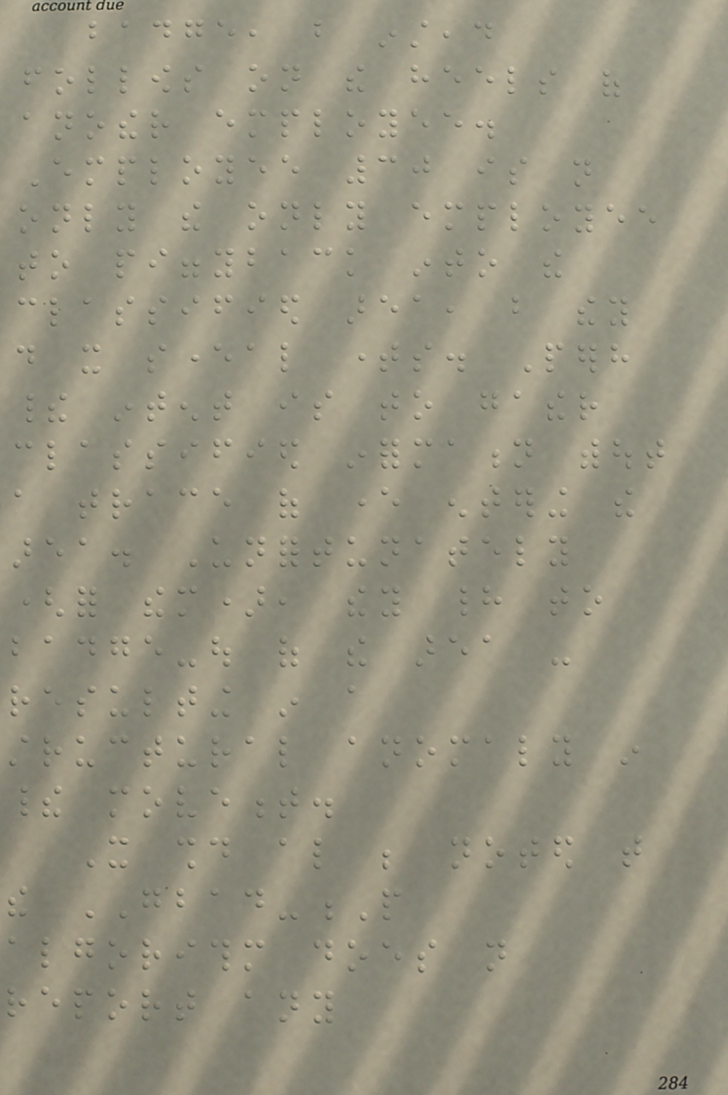badge, but instead
follows on the heels of
another employee.
Employee 30 is not
only the only employee
to piggyback into the
classified area, but they
do it several times. Perhaps
their intent is to gather
classified information without
a trace of ever entering the
area. Unfortunately
(for them), they had to
badge-out of the area -
resulting in a
structural anomaly in
their movement.
It should also be noted that
the GBAD-P
algorithm does not
report any
